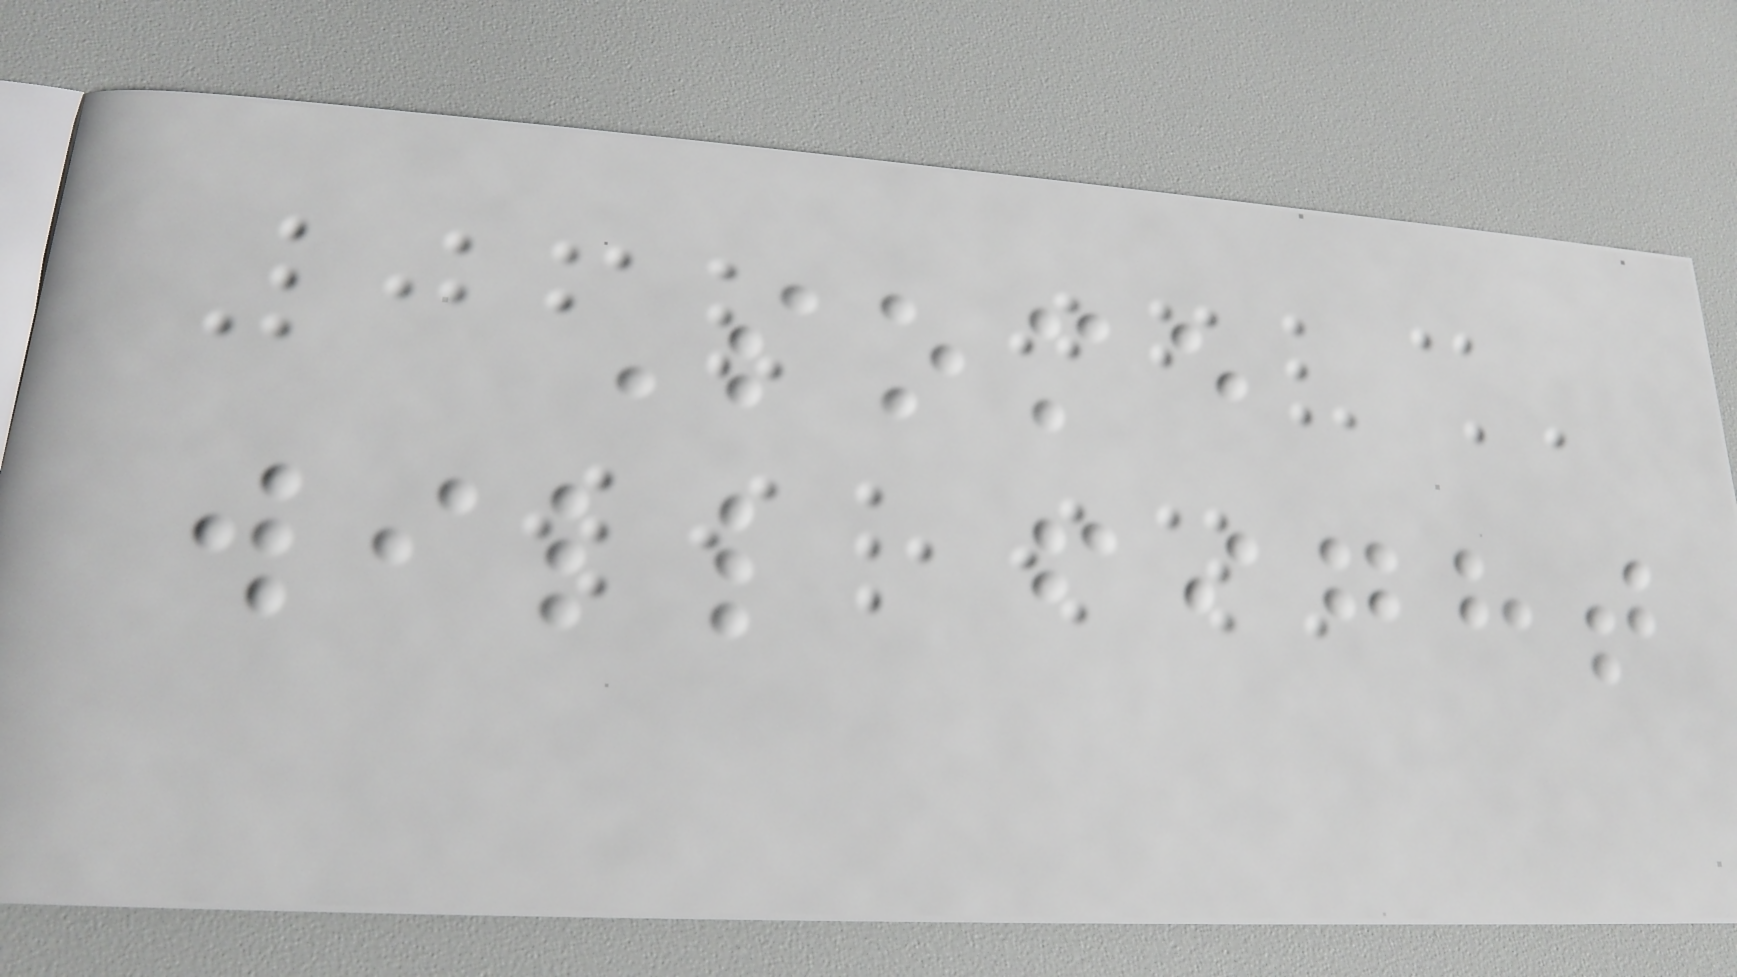Some
will fight
